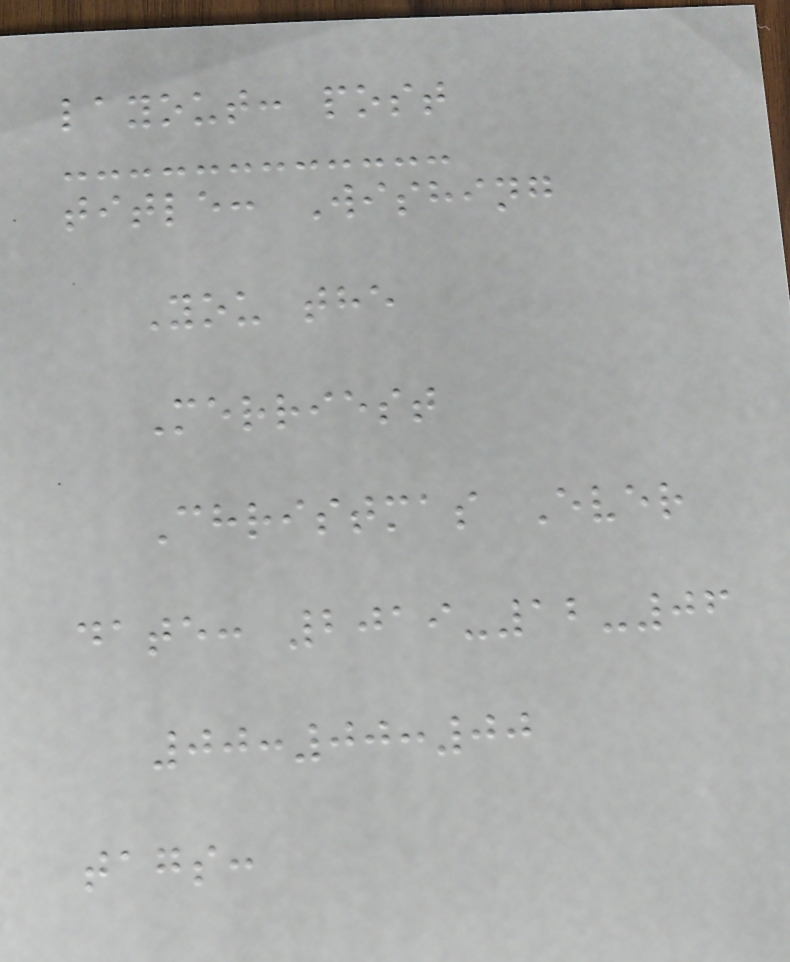layout: post
title: Wishing
You the
Merriest
Christmas Ever
date: 2019-12-06
00:00:00
tags:
